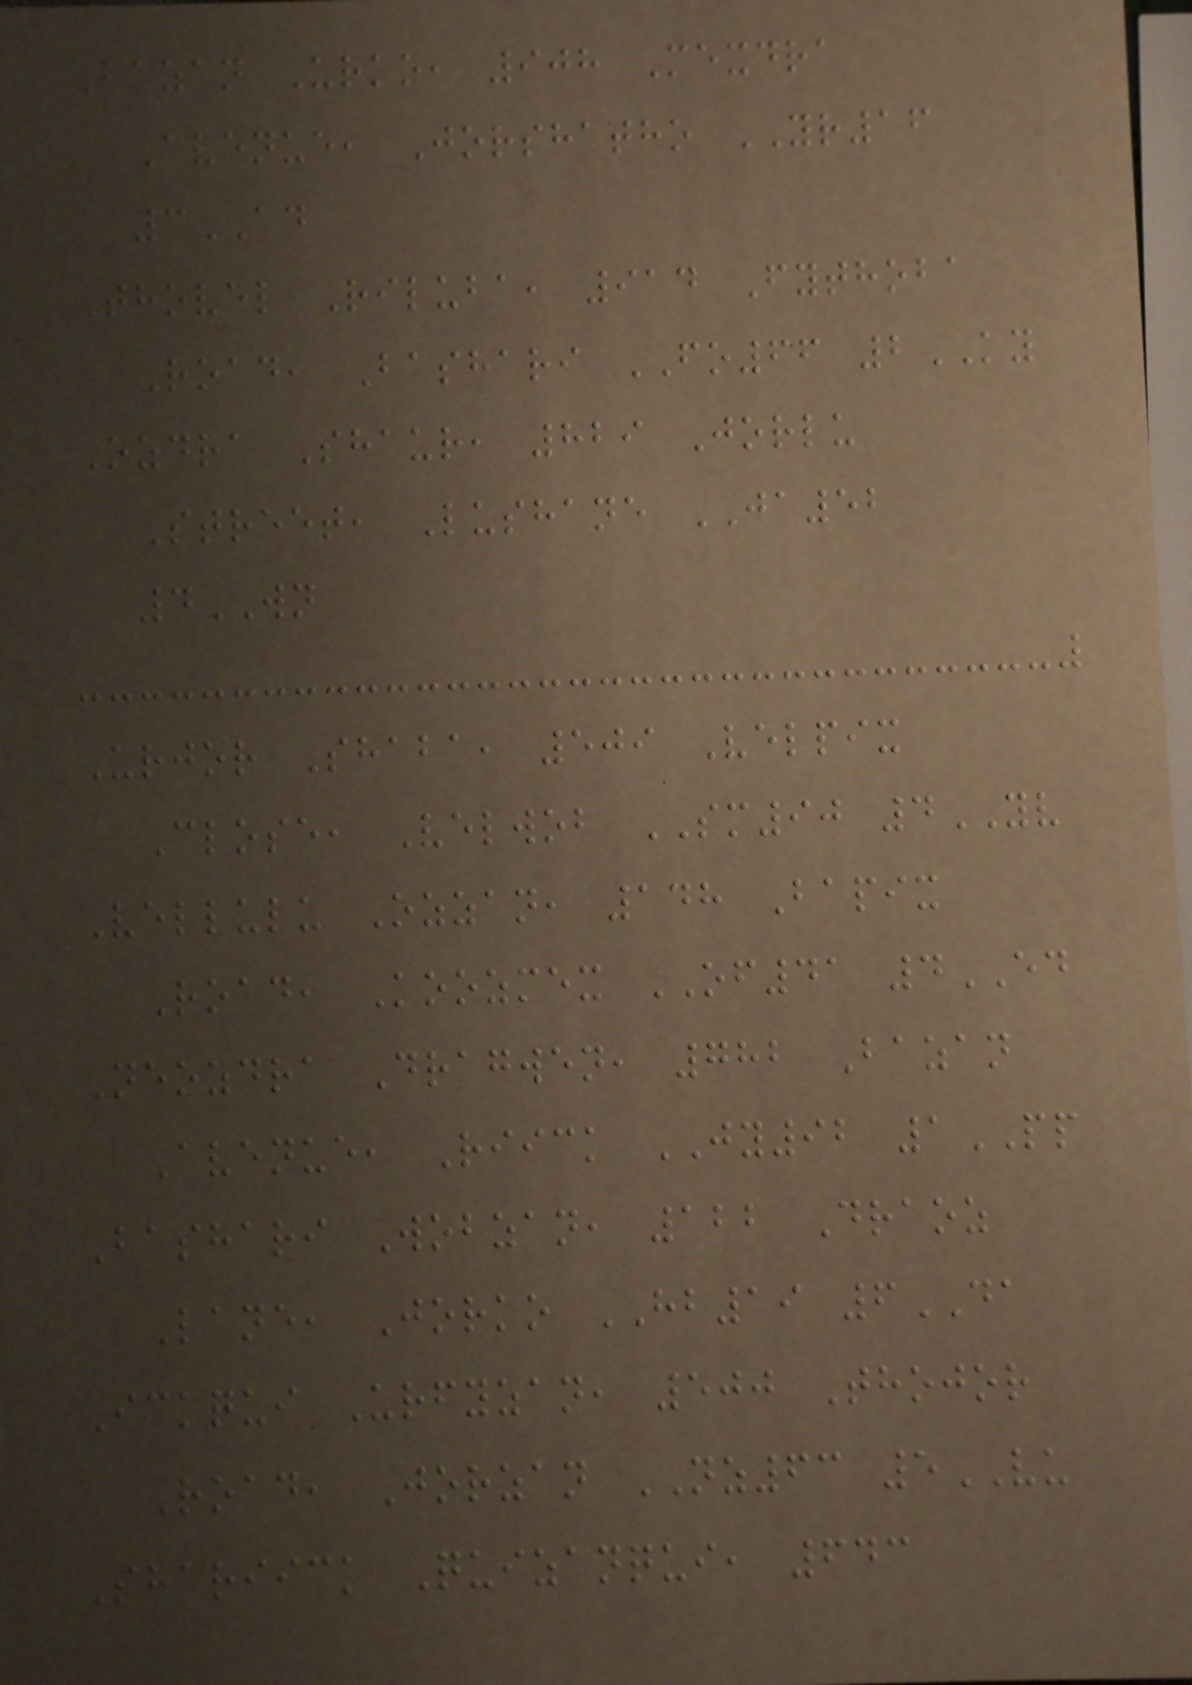Bazan Urko, 908 Mexdra
Avenue, Jorshatho YR16
3AD
Thovel Riluba, 914 Fythoba
Road, Bashari FO66 2KY
Ozdra Shaur, 829 Jorlu
Street, Lushane JA52
4WN
Urjor Shaba, 509 Velpix
Close, Velwob SM90 4YV
Vellulu Ozzan, 148 Bapix
Road, Koozmex OF41 4ED
Neozdra Dragwen, 782 Bazan
Avenue, Riick JY92 1PP
Bashari Wobzan, 122 Draoz
Lane, Jorko HB19 6DA
Ickqui Urfyzan, 500 Thojor
Road, Jorzan NZ63 5VU
Shariick Quizanqui, 643
